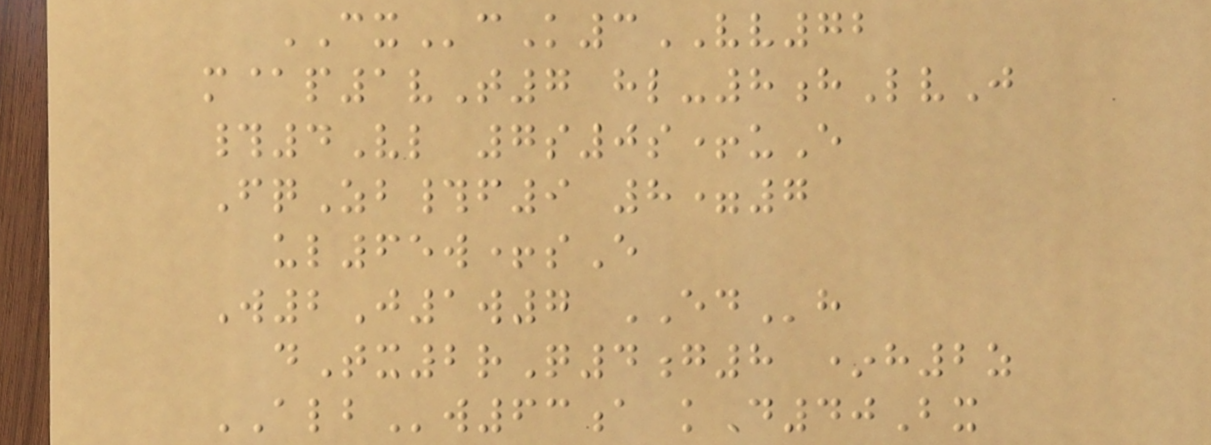CXcK3VV72
m@p1vT7 hl-8hLvJ
#4Vl 7s0s+uE
FqZb#f9 8=7
ul65w+sE
W2J1w7 EDh
dTx2rQ4g8 *h2z
ALBw63a kD40Bx
